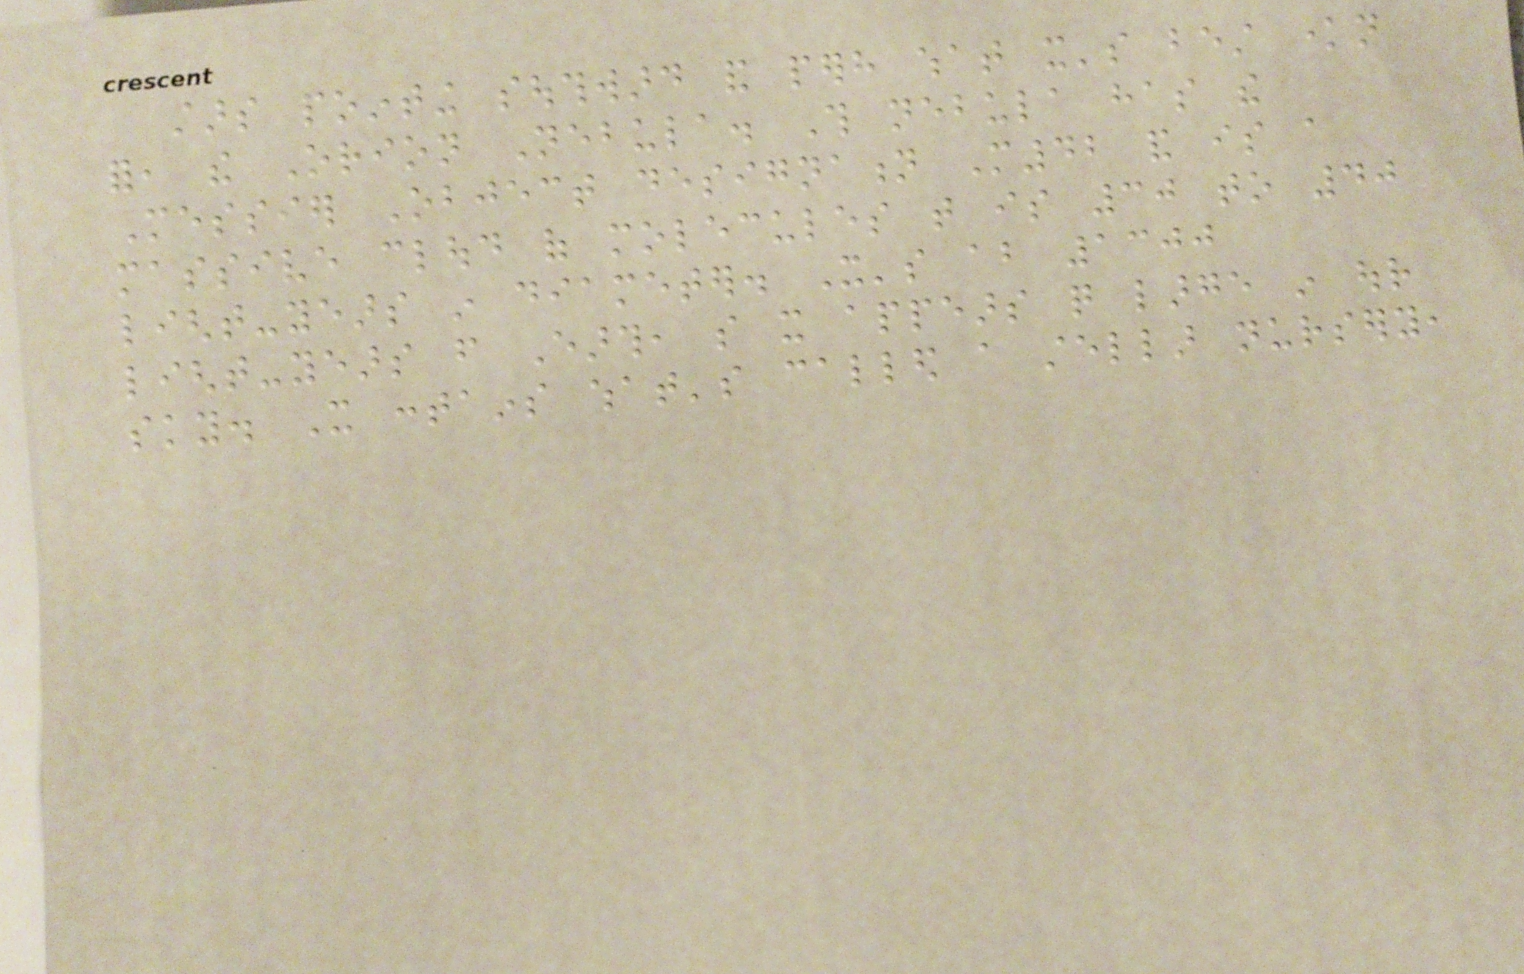stars pointing southward and perhaps what it's best known
for, the Orion Nebula. This nebula has the
Messier Object designation M42 and is a
massive cloud of molecules that is 30 to 40
light-years in diameter. It's about 1300
light-years from Earth, so it appears quite large in our
sky. It contains what's called a stellar nursery,
